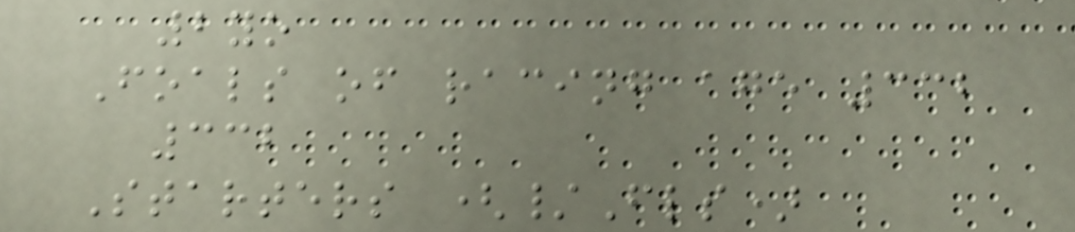2yo
Foals of racing age 332
332
Starters (/Fls)
